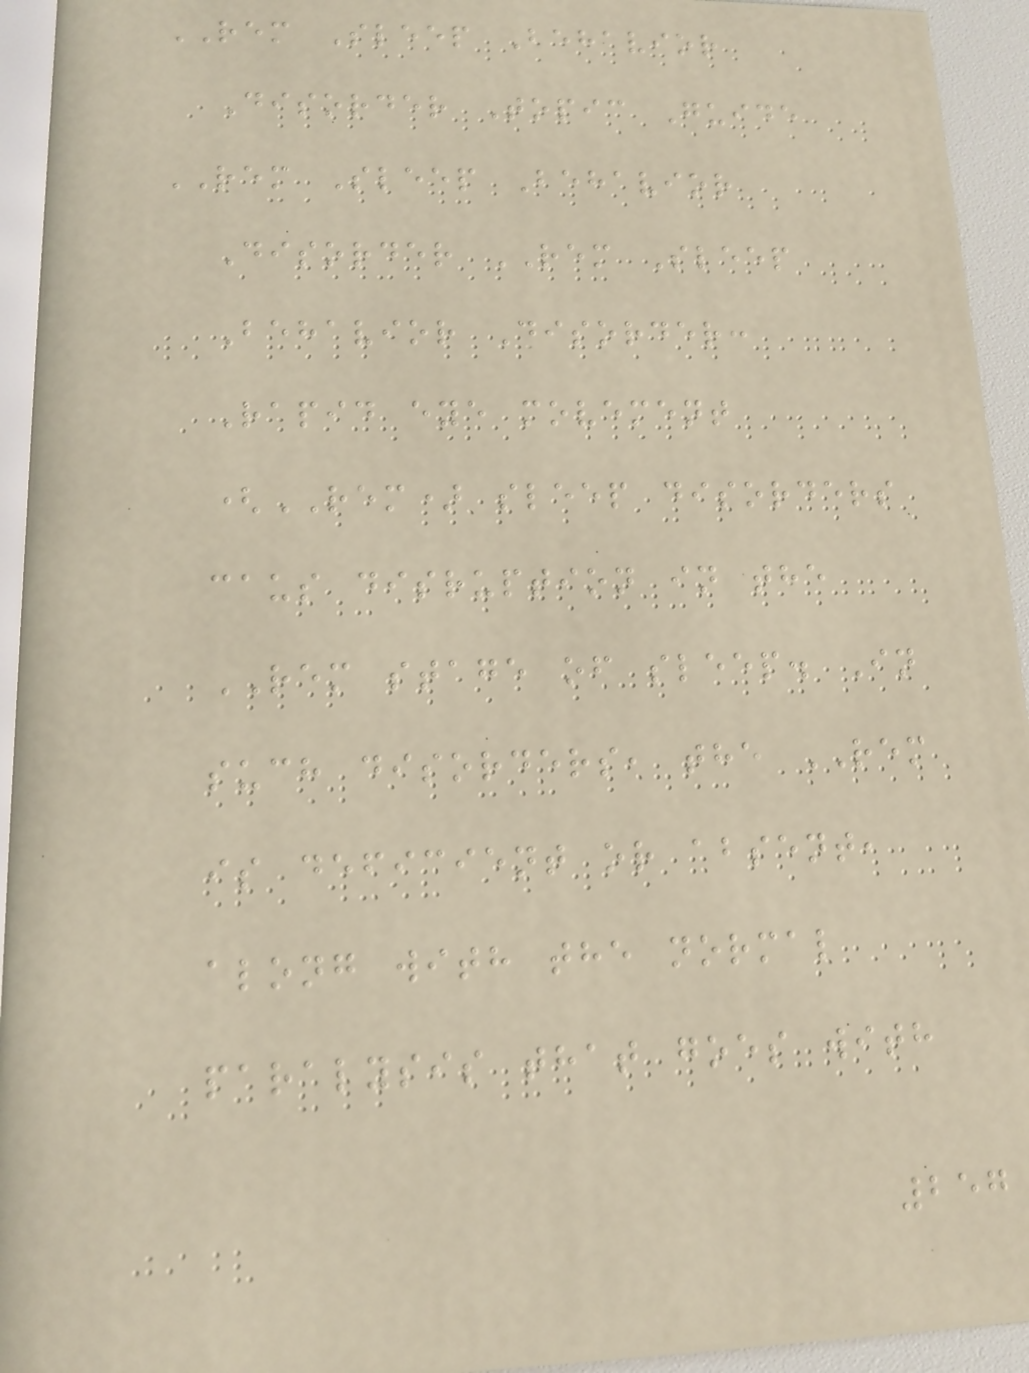REM Sleep Behavior
Disorder Topic Guide
REM Sleep Behavior
Disorder REM Sleep
Behavior Disorder:
Rapid eye movement
(REM) sleep disorders
caus disruption in the
REM stage of sleep. In
such disorders, the REM
is deficient or absent,
along with the normal
paralysis that goes with
257
